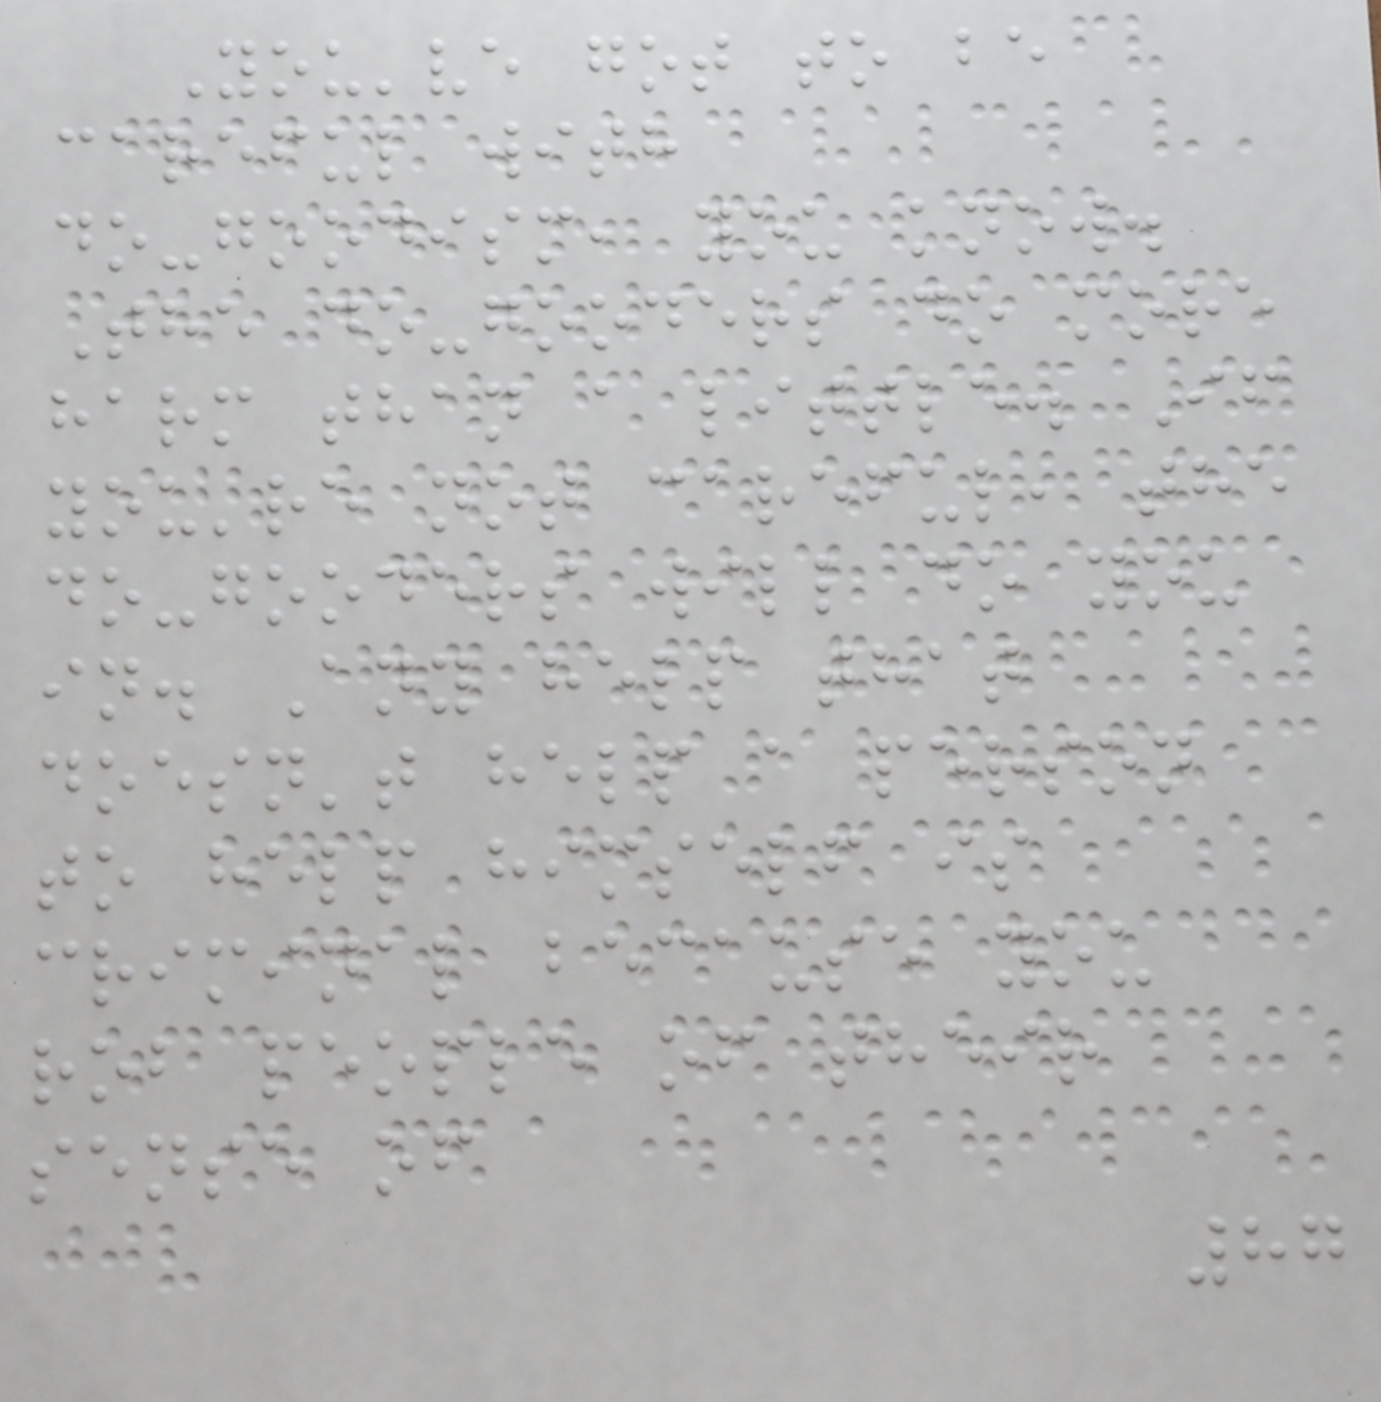You've got to be
careful with
do-goodism, you know.
The do-gooders do more
harm than a little. If
you're not careful, the
do-gooders will do you
in. Any help that
doesn't help a person
to help himself is
criminal because you
rob people of their
sense of
87
